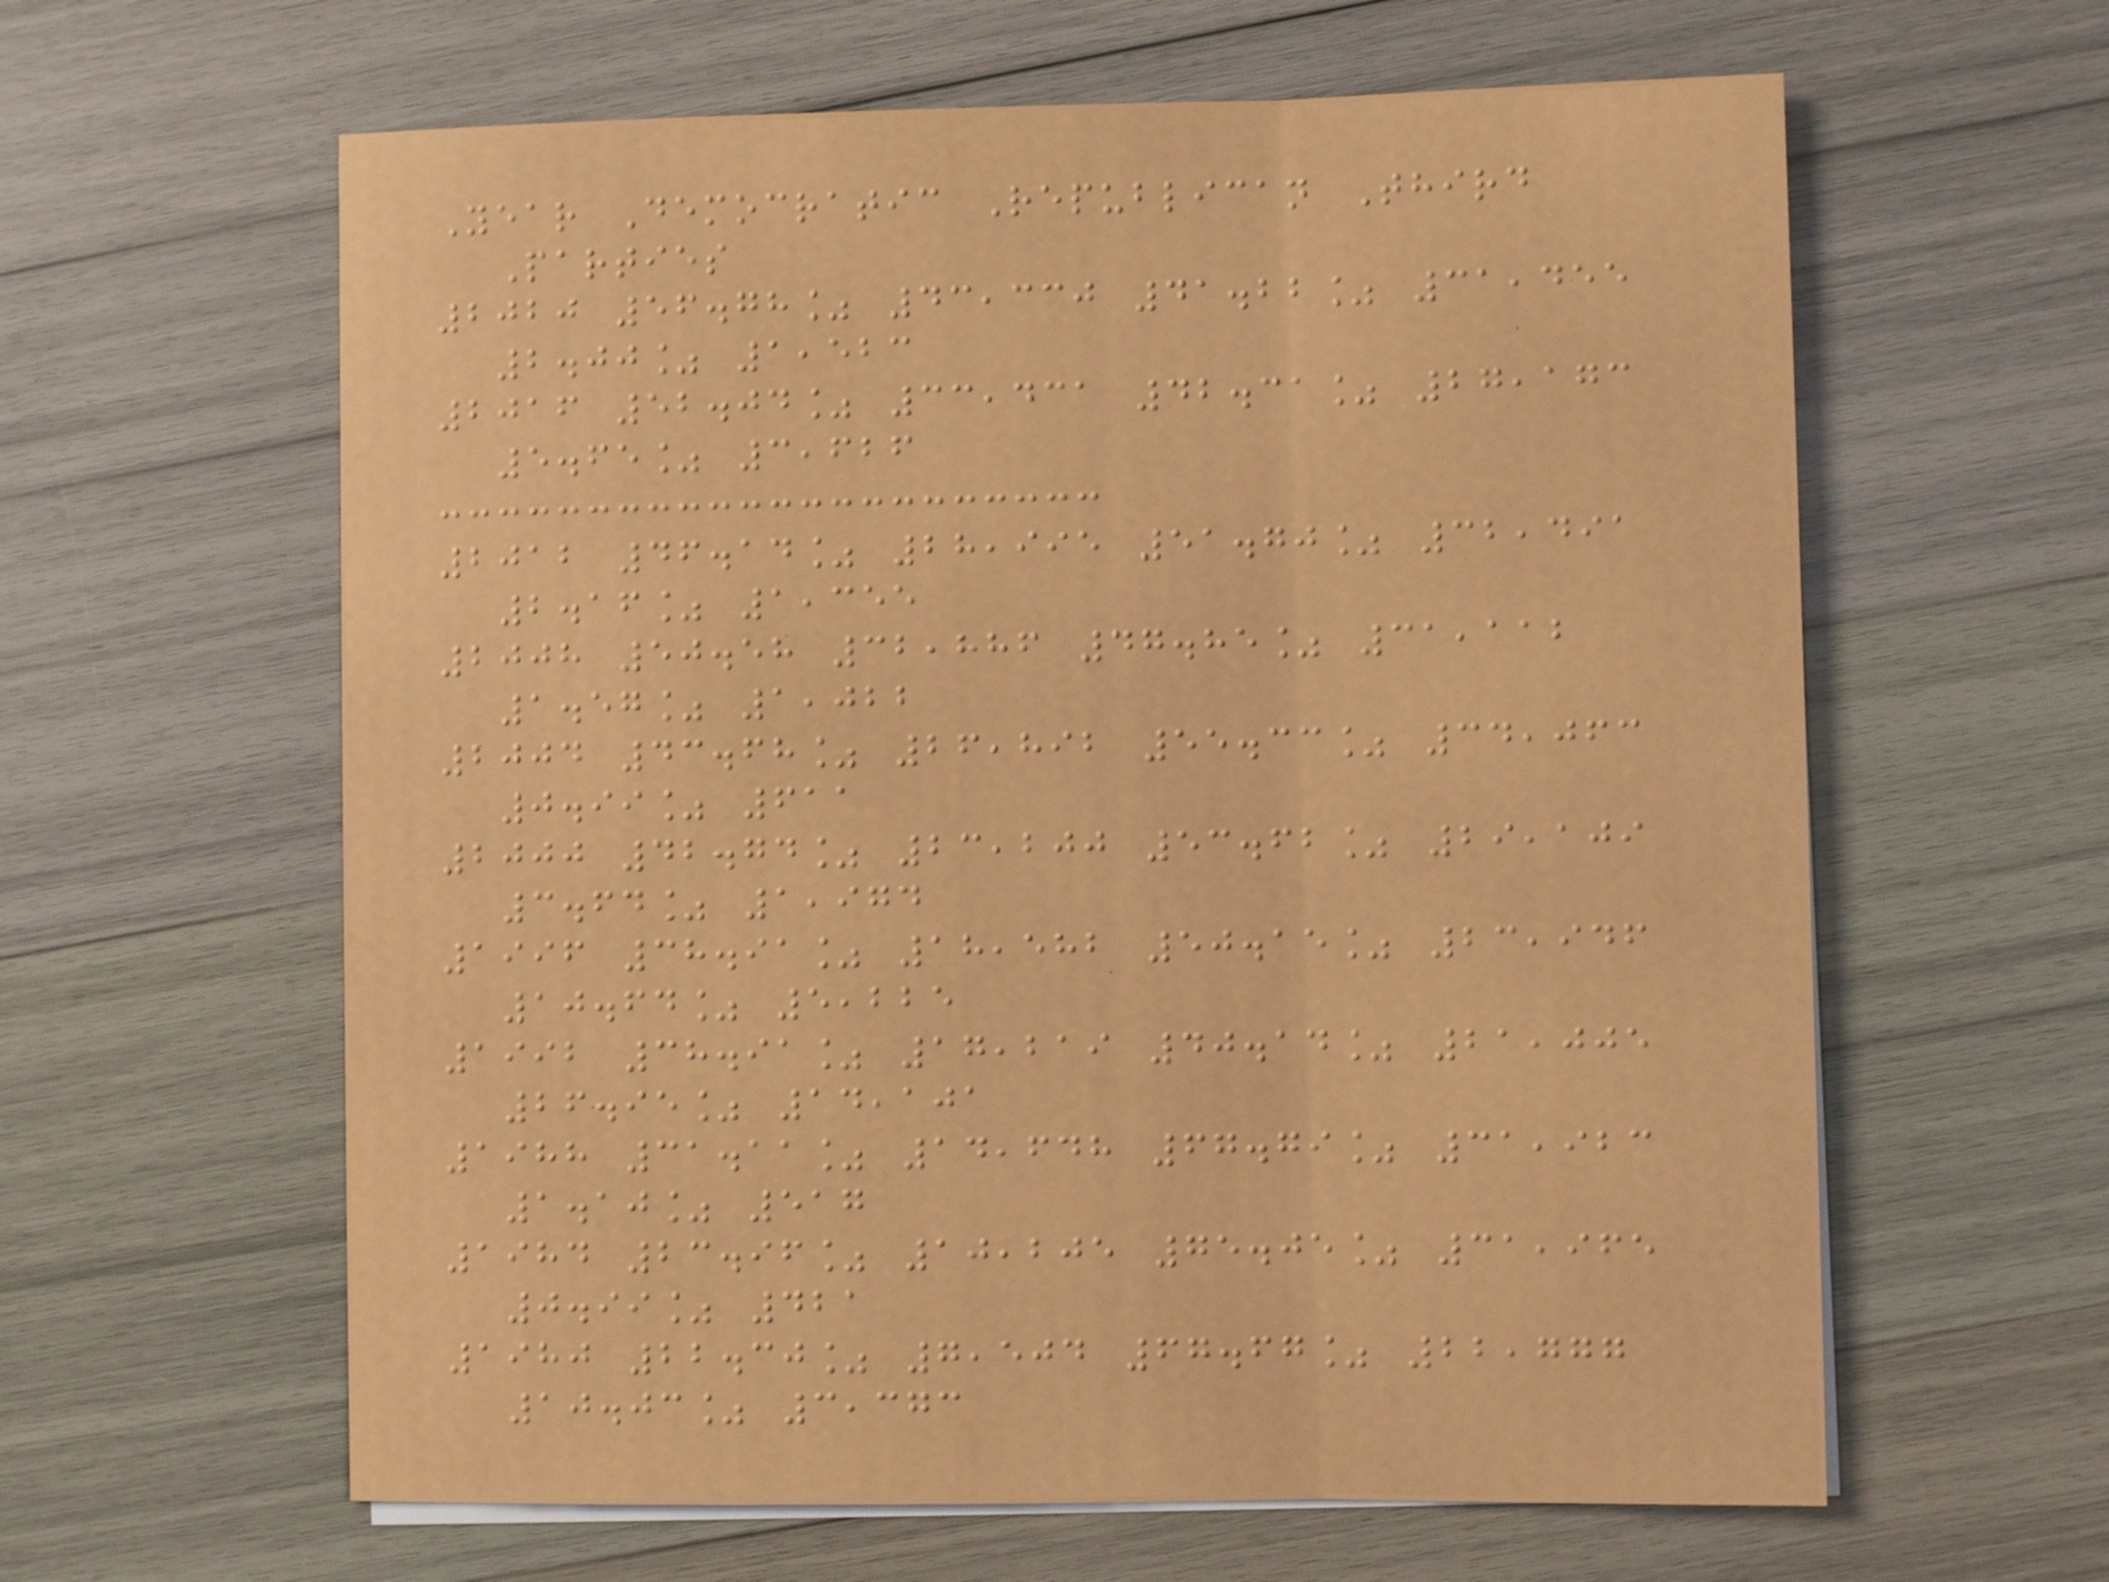Year Democratic Republican Third
Parties
2020 56.78% 43,330 41.22% 31,455
2.00% 1,523
2016 52.04% 33,431 42.31% 27,173
5.65% 3,626
2012 46.14% 28,995 51.70% 32,491
2.16% 1,355
2008 50.58 32,886 47.85% 31,112
1.57% 1,022
2004 43.68% 26,892 55.33% 34,063
0.99% 611
2000 42.74% 23,200 53.62% 29,109
3.64% 1,974
1996 38.91% 18,582 50.15% 23,946
10.64% 5,225
1992 38.91% 17,219 40.14% 21,005
26.95% 14,101
1988 31.11% 14,648 67.79% 31,923
1.10% 517
1984 23.96% 10,205 75.05% 31,965
0.99% 421
1980 22.30% 7,504 67.67% 22,777
10.03% 3,373
